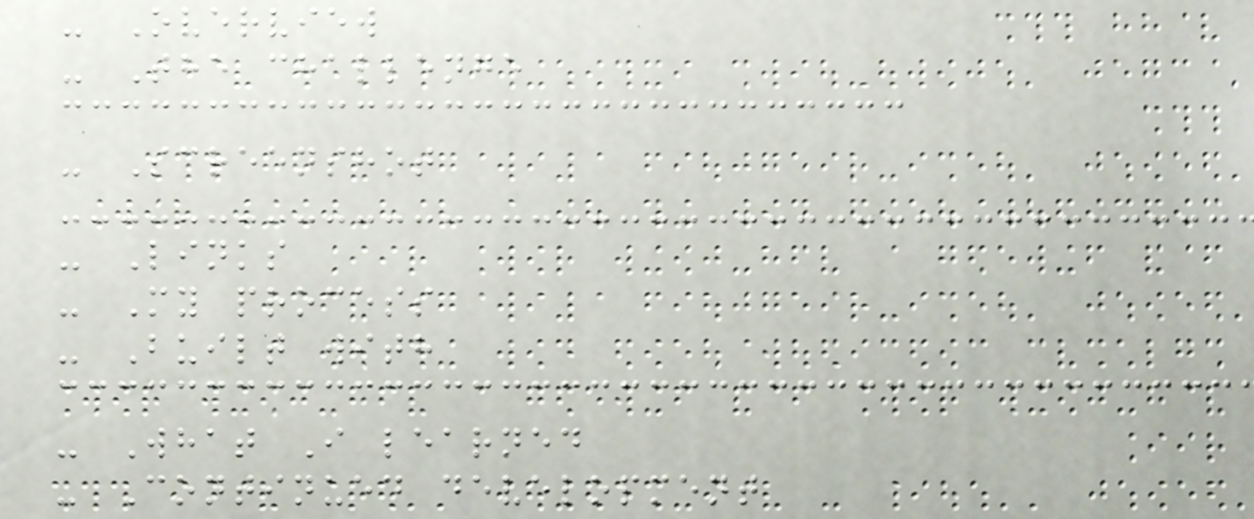- Overview
- The challenge
- Screenshot
- Links
- My process
- Built with
- What I learned
- Continued development
